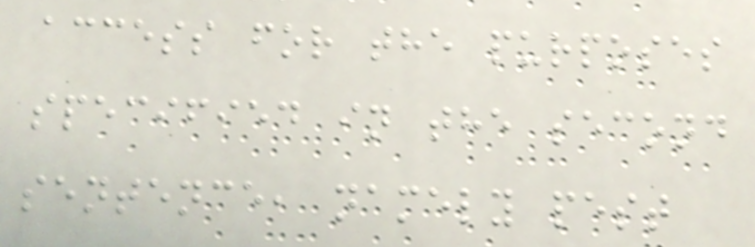access for the purposes
specified in the second
sentence, namely pest
